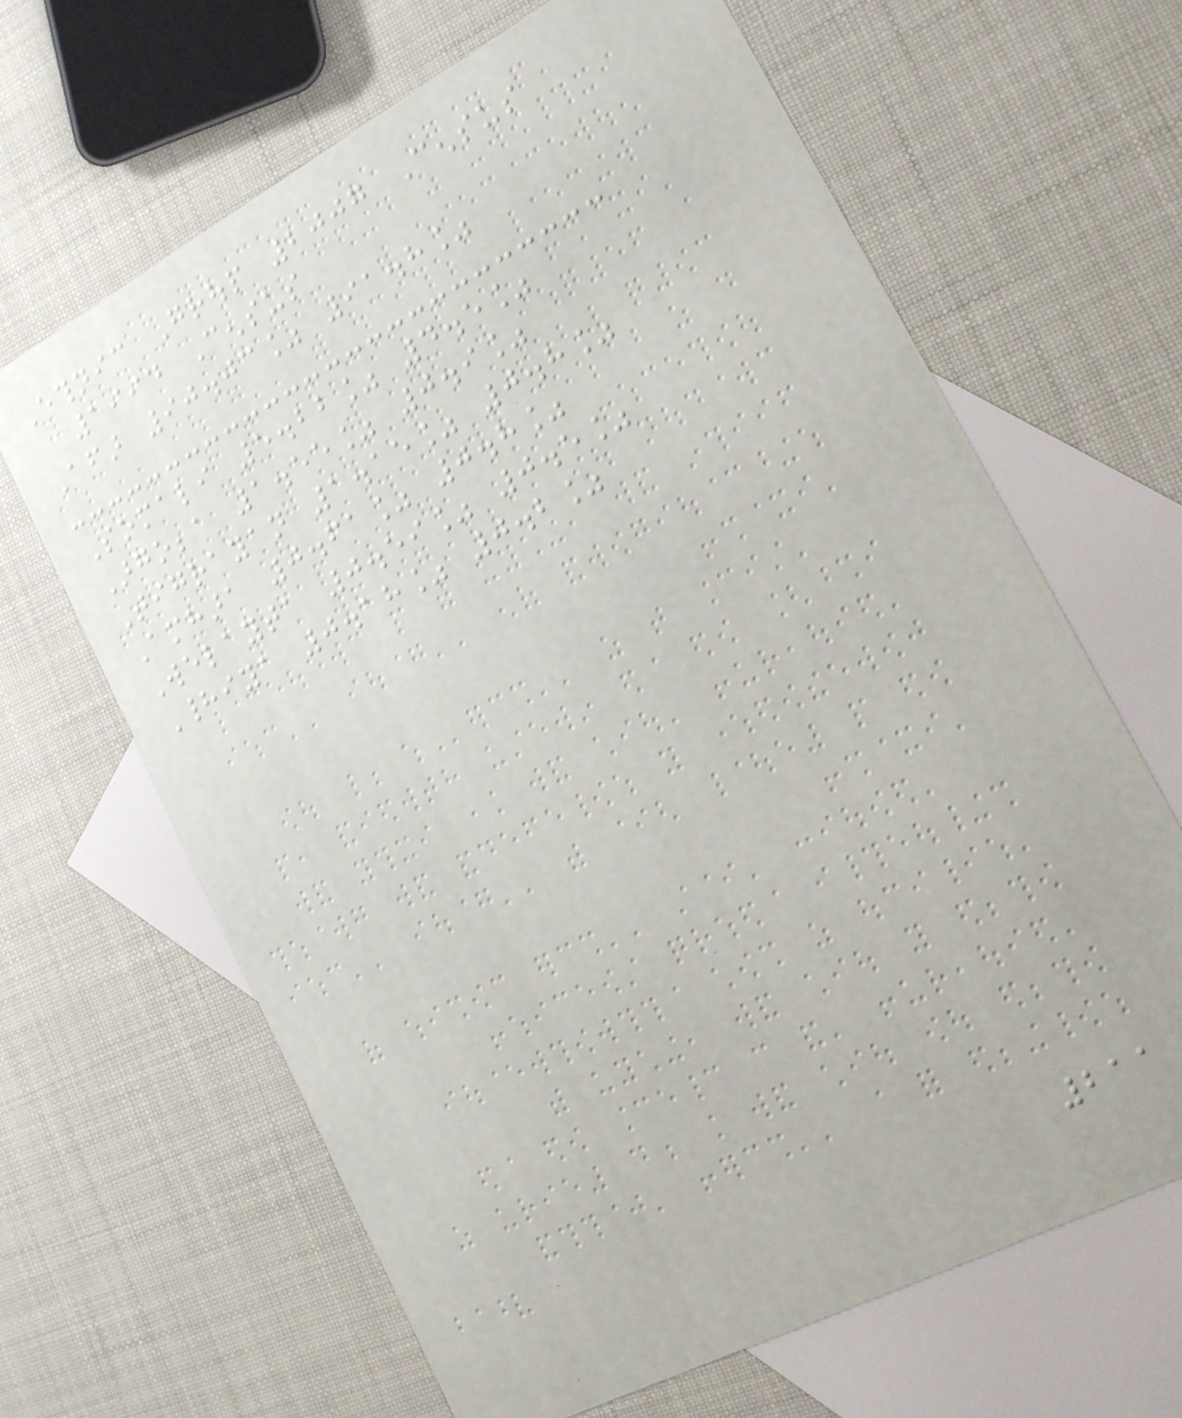Ethnic Group 2007 Census
1994 Census
Afar 90.03% 91.8%
Somali 5.22% 4.5%
Argobba 1.55% 0.9%
Tigrayan 1.15% 0.8%
Amhara 0.61% 0.8%
Welayta 0.59% 0.5%
Hadiya 0.18% 0.2%
211
